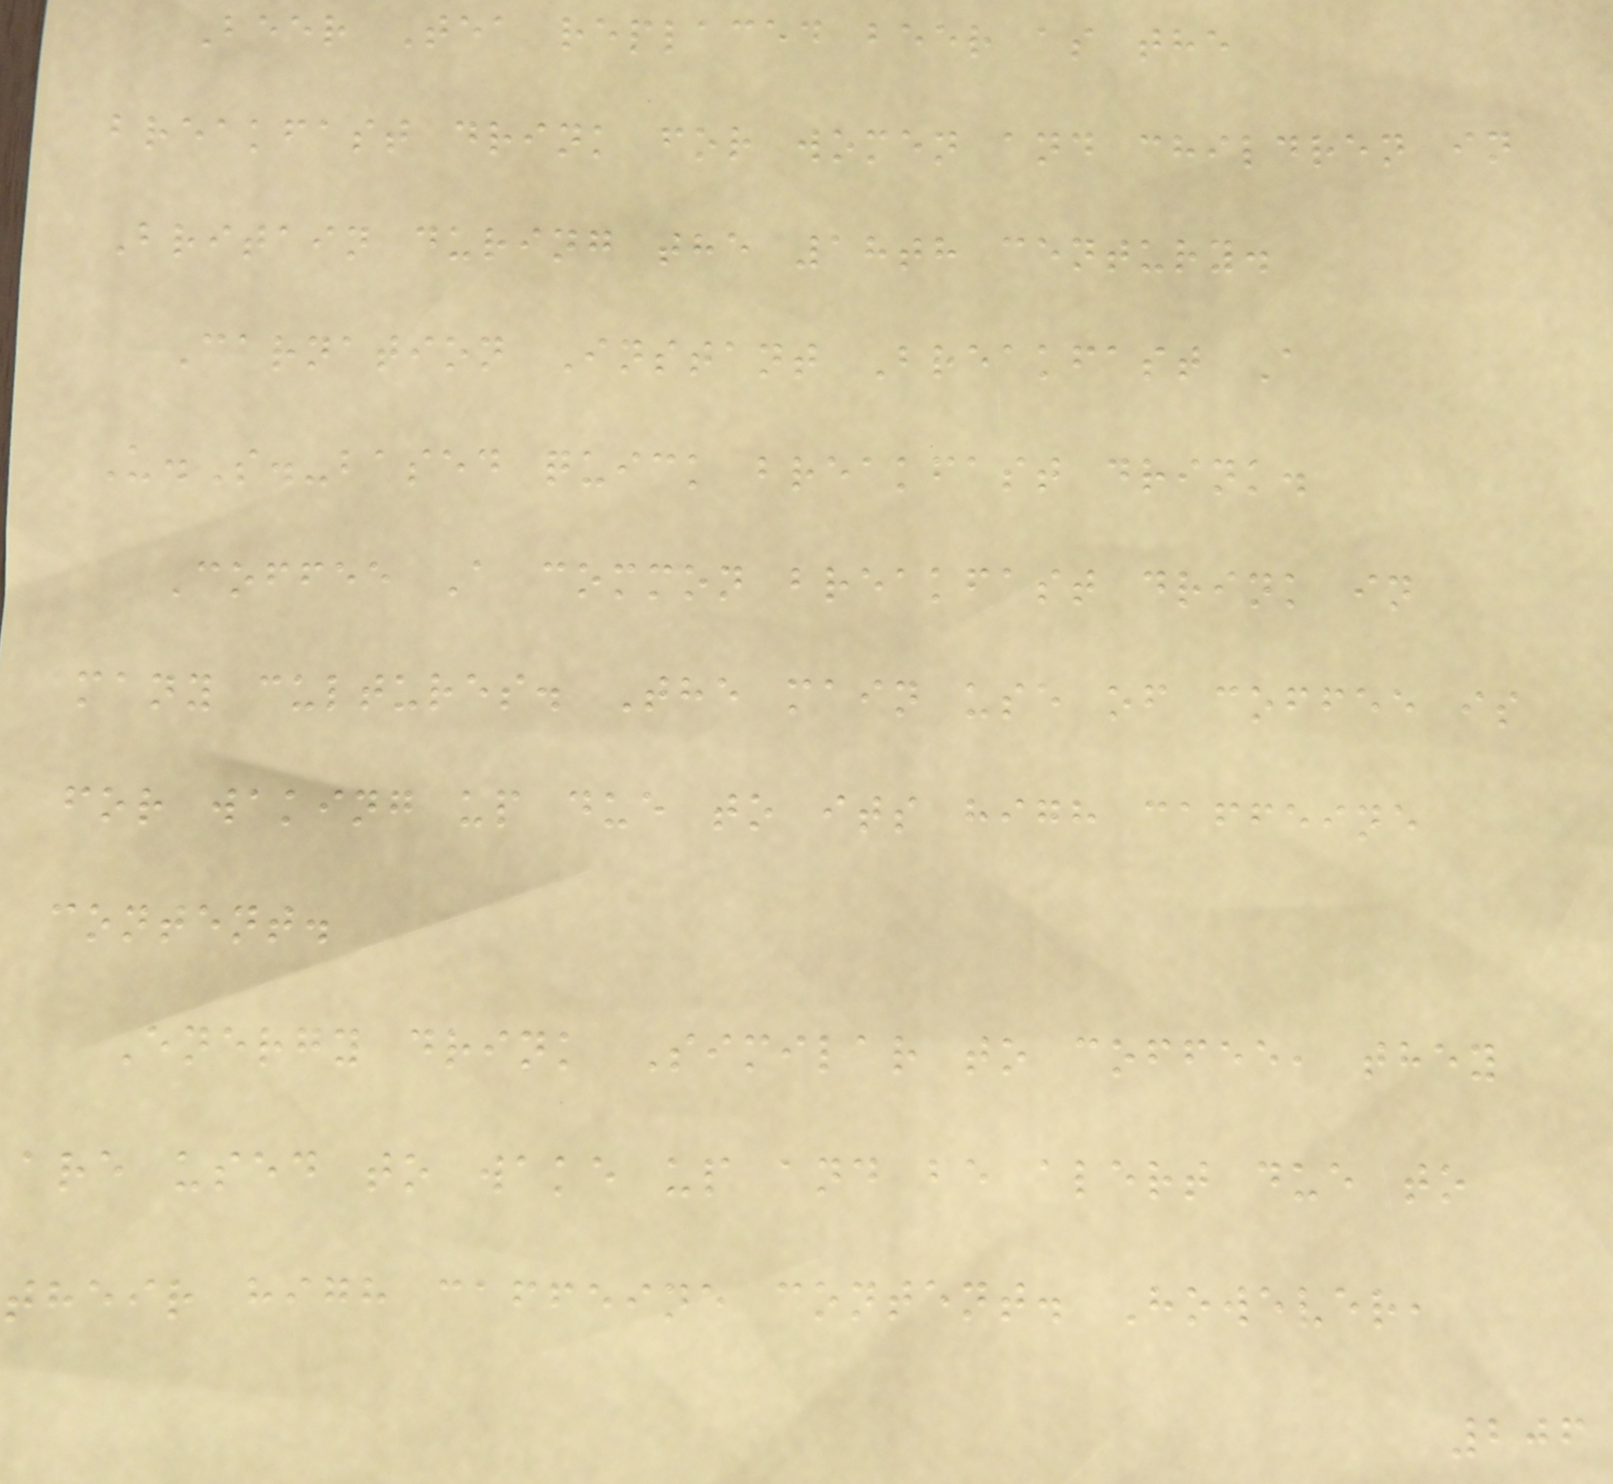Beer Tea replaced beer as the
breakfast drink for women and children in
Britain during the 18th century.
Carnation Instant Breakfast A
U.S.-based quick breakfast drink.
Coffee A common breakfast drink in
many cultures. The main use of coffee is
for waking up due to its high caffeine
content.
Energy drink Similar to coffee, they
are used to wake up and be alert due to
their high caffeine content. However,
206
